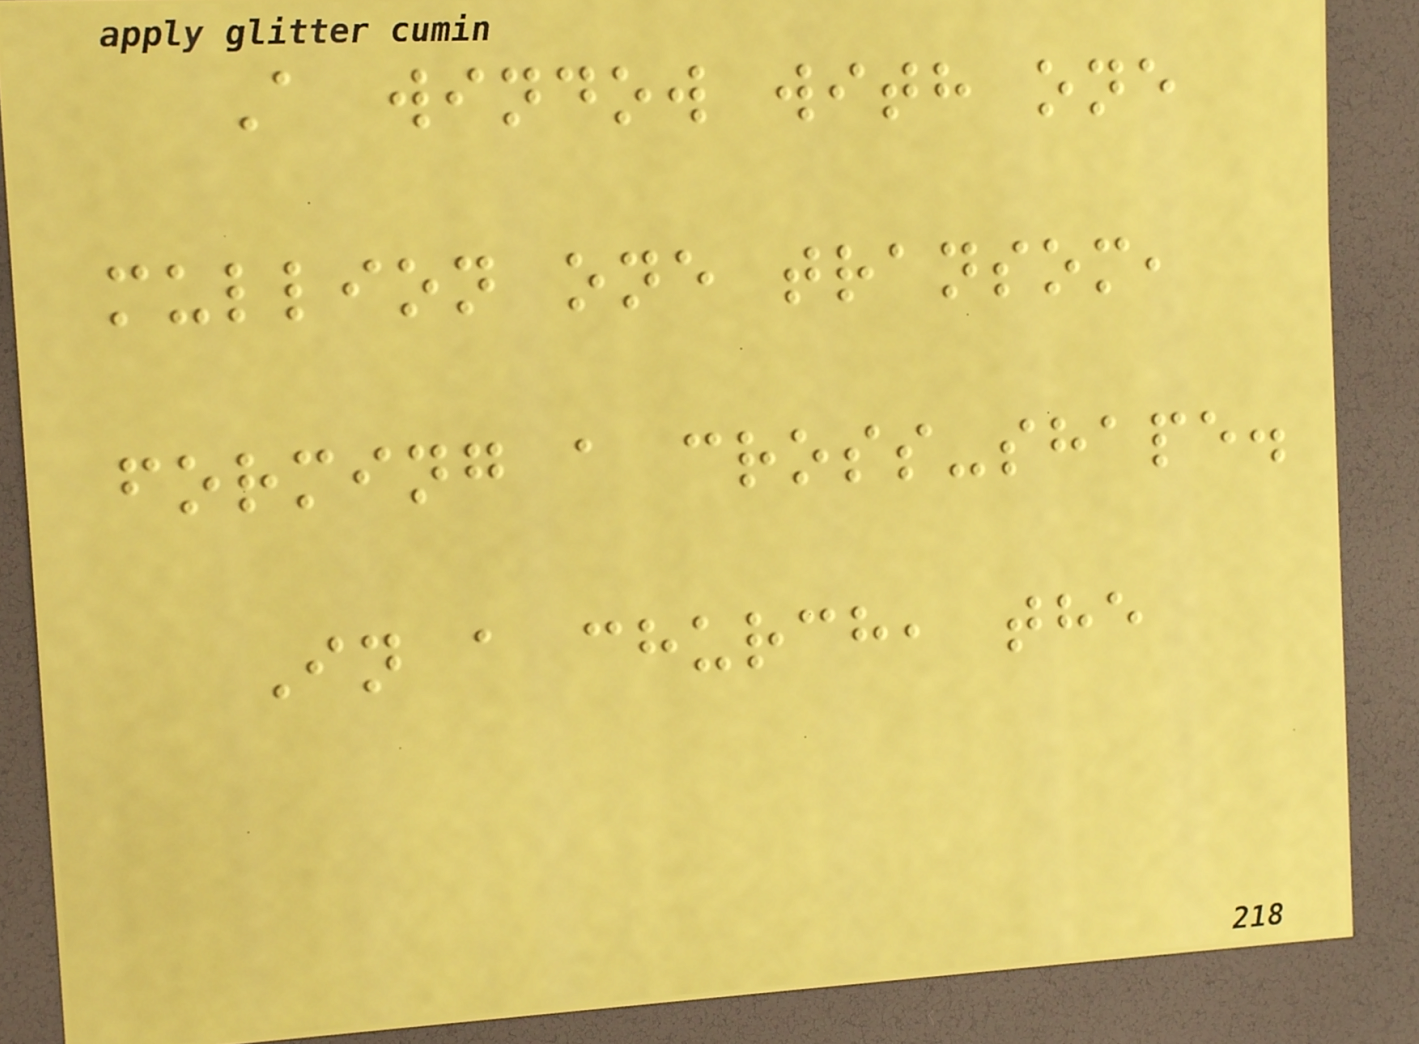A window with one
mullion one transom,
forming a cross-shape.
In a church, the
